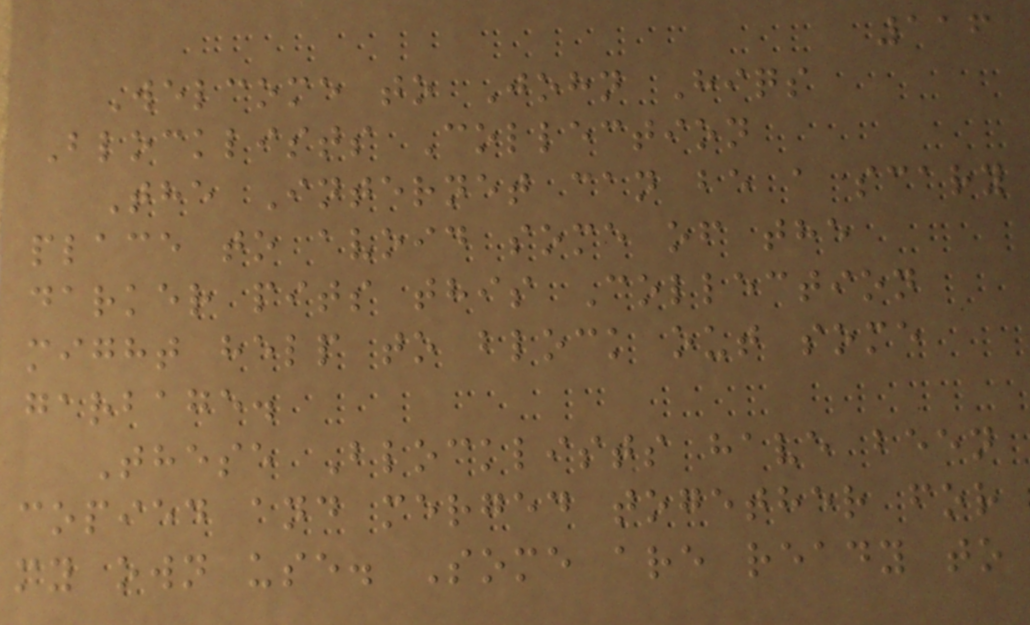116
Welcome to John Hiqs
Blocklists Collection
The Internet can be a scary
place to avoid some of the
darker pits this Collection
might help to block out some
garbage.
These Blocklists have been
copied and merged together for
my own use. Some are ready to
